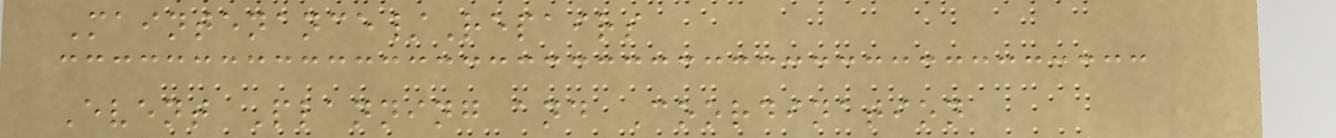Maintenance/Repairs
Event Planning and Coordination
